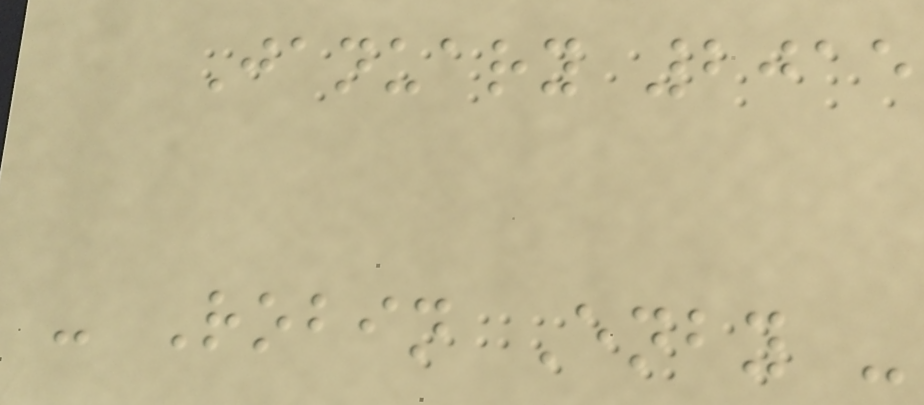January 2015
- Robin Enby -
